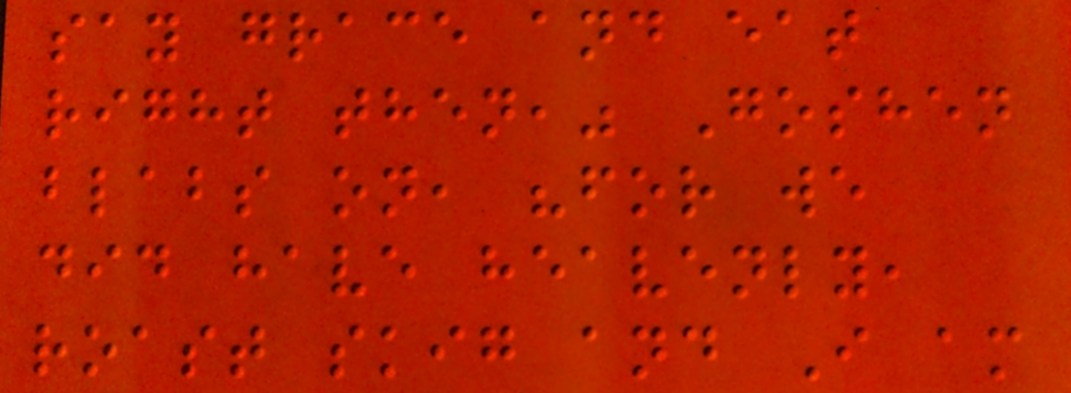say grace and eat
right then," Goshen
blabs on, "for we
did have heavenly,
roast skig and I am
